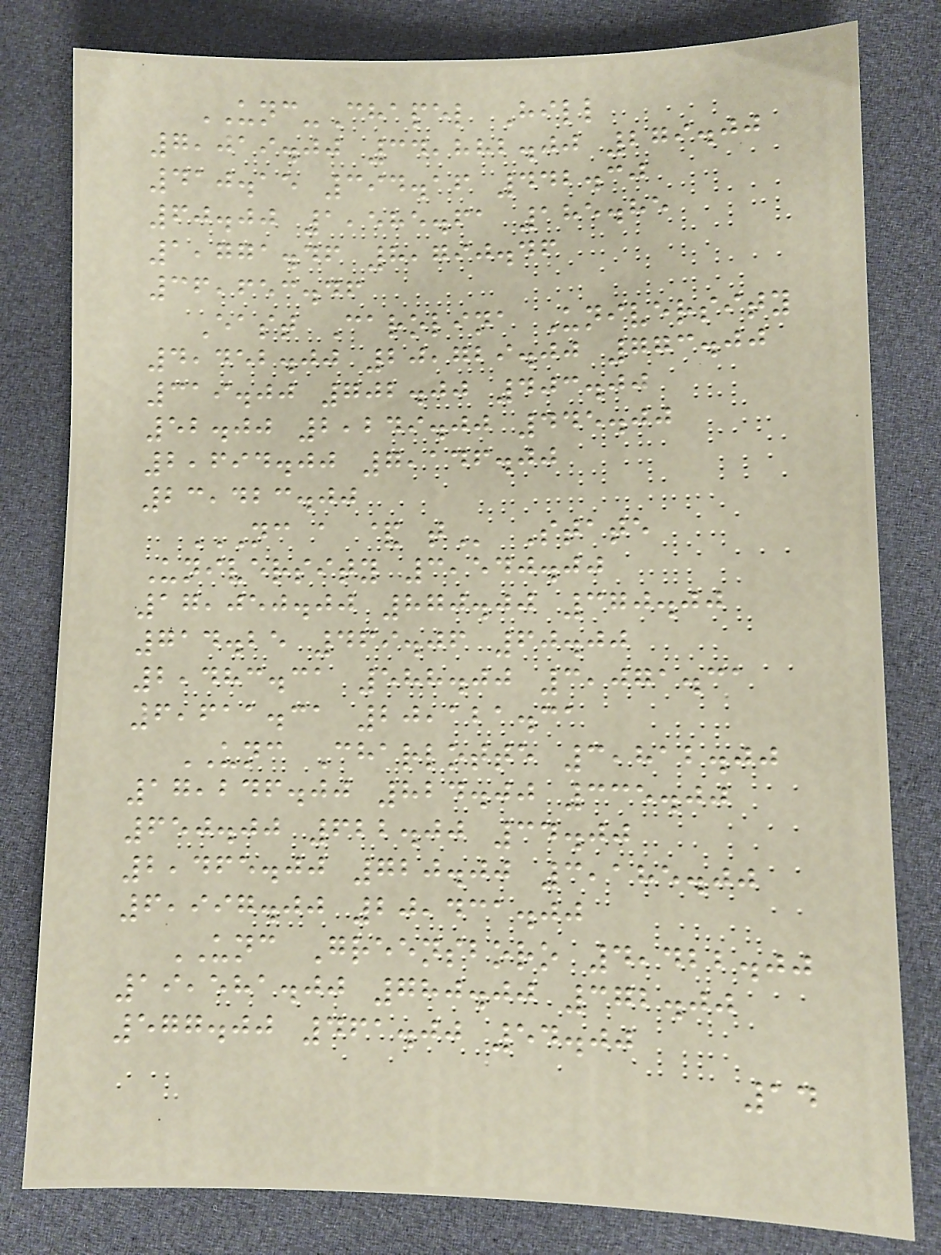UNC-Chapel Hill
7,019.00 34,882.00 279.00
410.15 394.16 442.30
60.00 1,585.61 185.85
1,771.46 8,790.46
36,653.46
East Carolina University
4,452.00 20,729.00 773.00
319.00 702.00 403.00
52.00 2,249.00 445.00
2,694.00 7,146.00
23,423.00
NC A & T State
University 3,540.00
17,050.00 870.00 370.00
714.25 469.06 60.00
2,483.31 588.00 3,071.31
6,611.31 20,121.31
UNC Charlotte 3,812.00
17,246.00 824.00 335.00
650.00 622.00 34.00
2,465.00 720.00 3,185.00
6,997.00 20,431.00
UNC Greensboro 4,422.00
19,581.00 780.00 372.00
577.00 461.00 54.00
14
